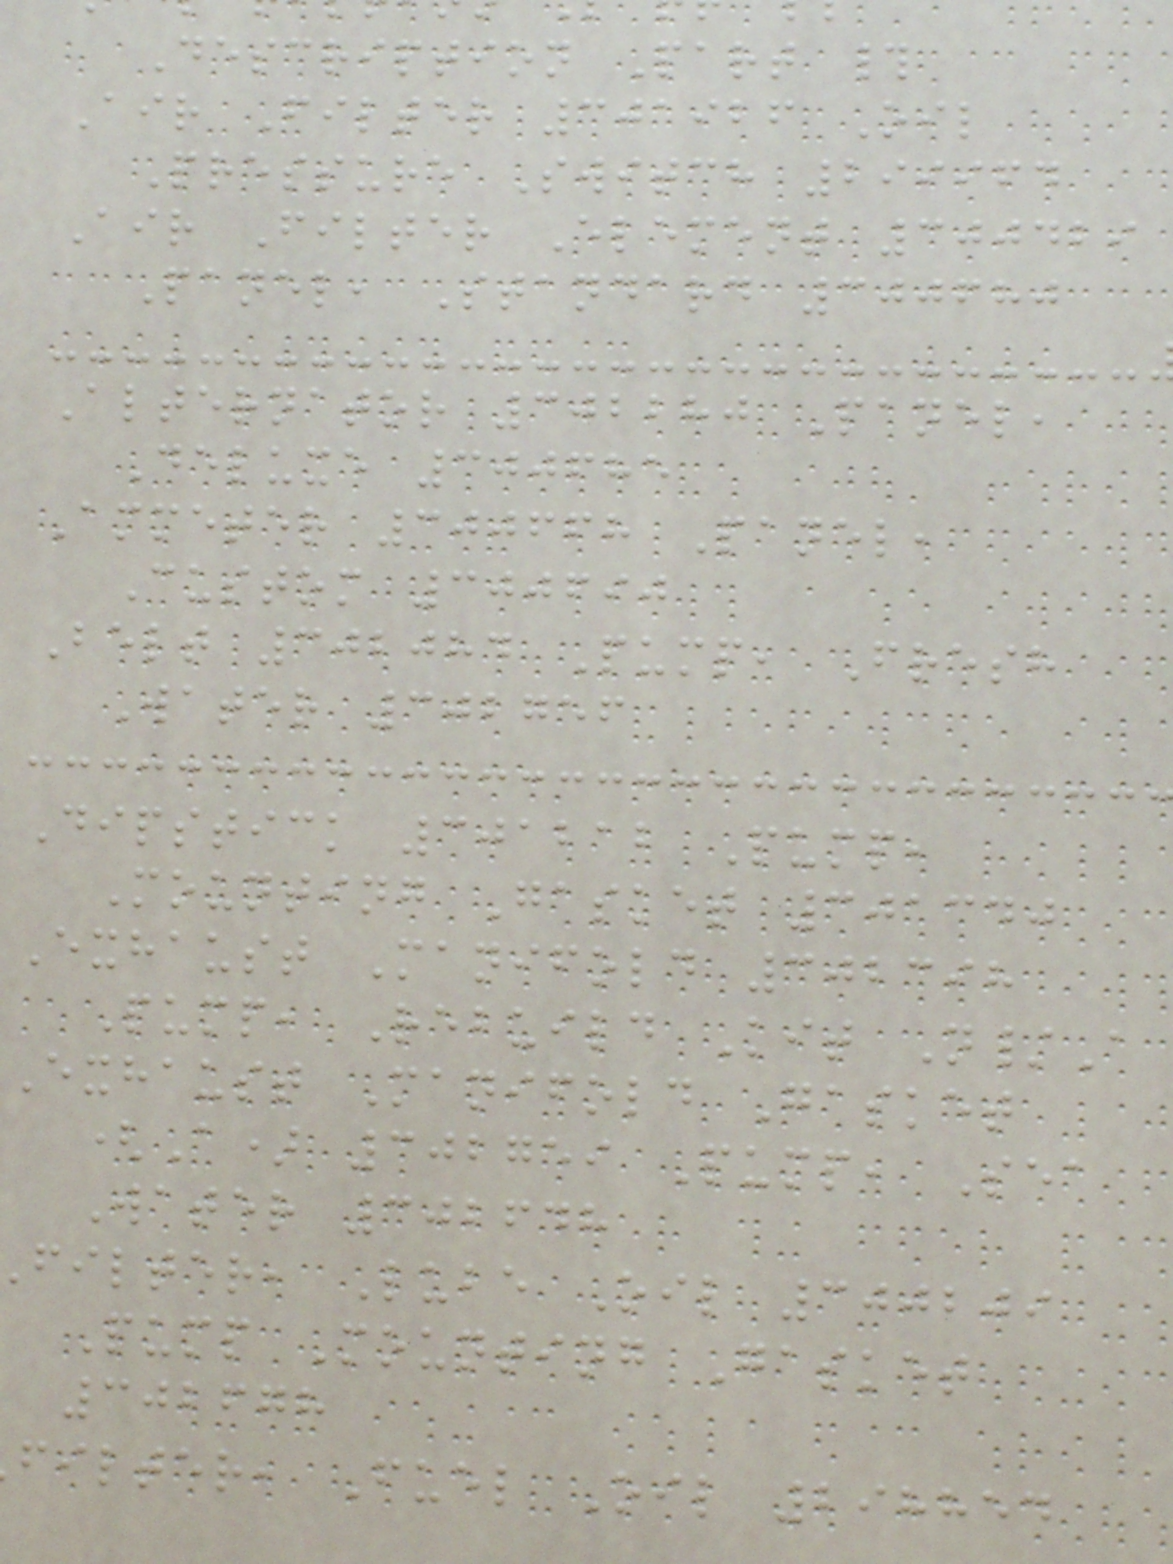Description Part #
Air Filter 301926 Oil
Pressure Switch 299964
Air Filter Element 300429
Panel, Standard 300680
Alternator 302280 Panel,
Deluxe 300685
Ammeter 300668 Panel,
Custom 300690
Belt 302084 Pump, Fresh
Water 302756
Dipstick 301212 Pump,
Mounting Gasket 301340
Exhaust Manifold 302398
Pump, Rebuild Kit N/A
Exhaust Manifold Gasket
(A) 302759 Pump, Sea
Water 302648
filter, Lube Oil 300209
Pump Mounting Gasket
302678
filter, Fuel Oil 298854
